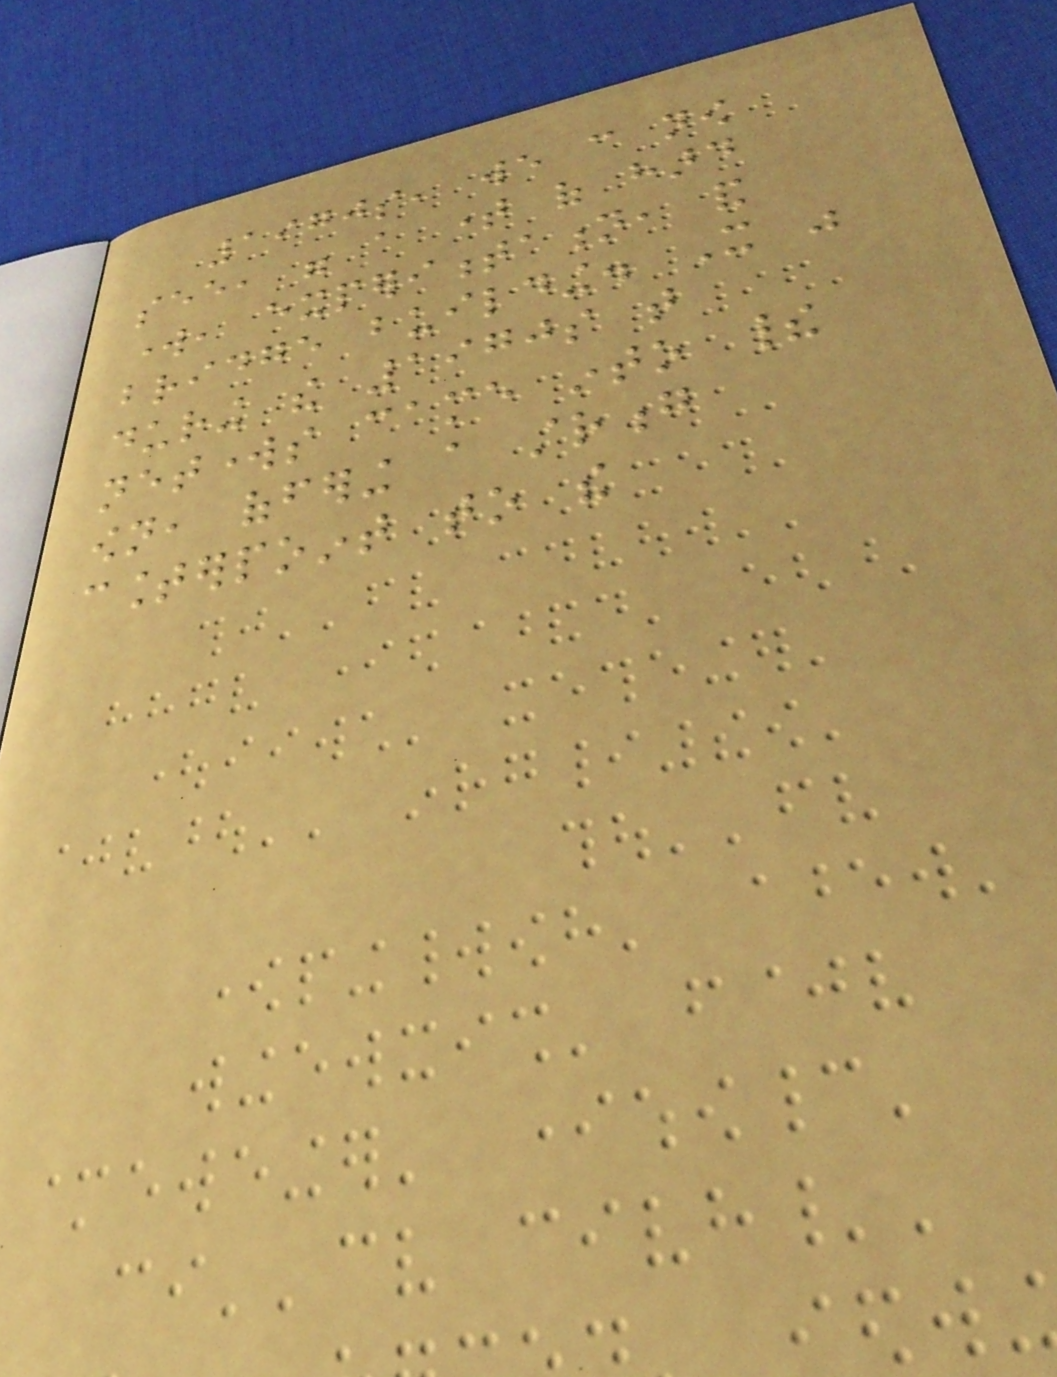1970s, we can now
see, were a time of hard
work, experimentation, and
bridge building. It was
during the 1970s that
networks came into their
own, offering a strong
counterpoint to the
